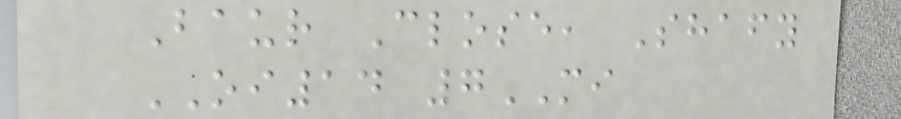Baur Close, Shafy
OI14 7MI
